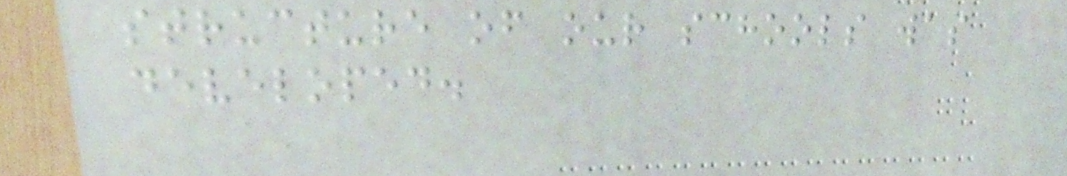structure of our schools was
developed.
